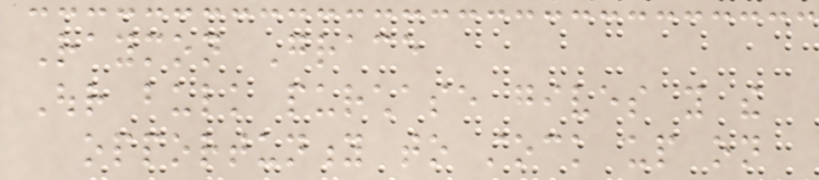Raymon Grace
Our bulk purchase gives you the
opportunity to stock up on
